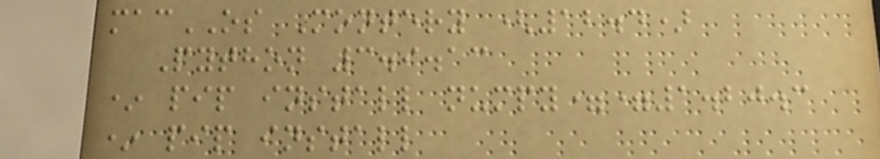macOS Montery (12.4)
Python 3.9.13
* pip install numpy==1.20.3
* pip install
